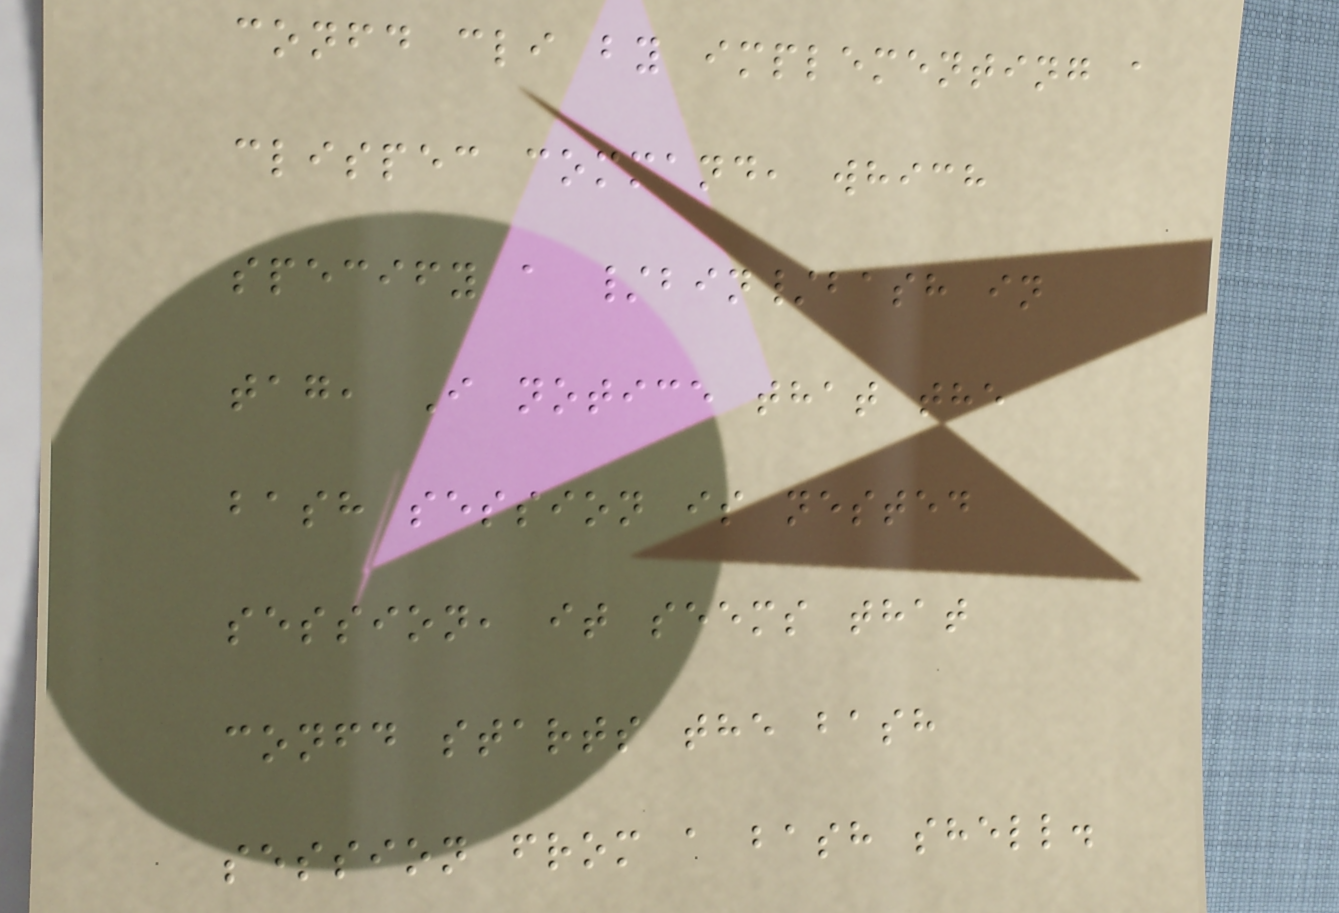confd cli by implementing a
clispec command, which
specify a /bin/bash in
tag, I notice that the
bash session is nested
session, it seems that
confd starts the bash
session from a bash shell.
